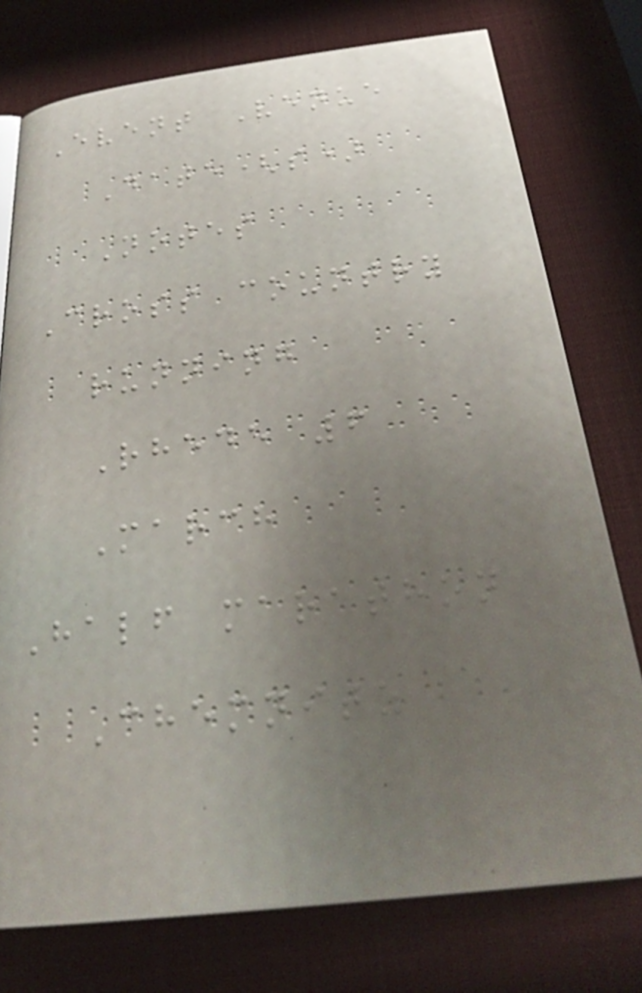Event Venue
Date(s)
Notes
Cross country
running
Rhede 6
March
Half marathon
Chemnitz
